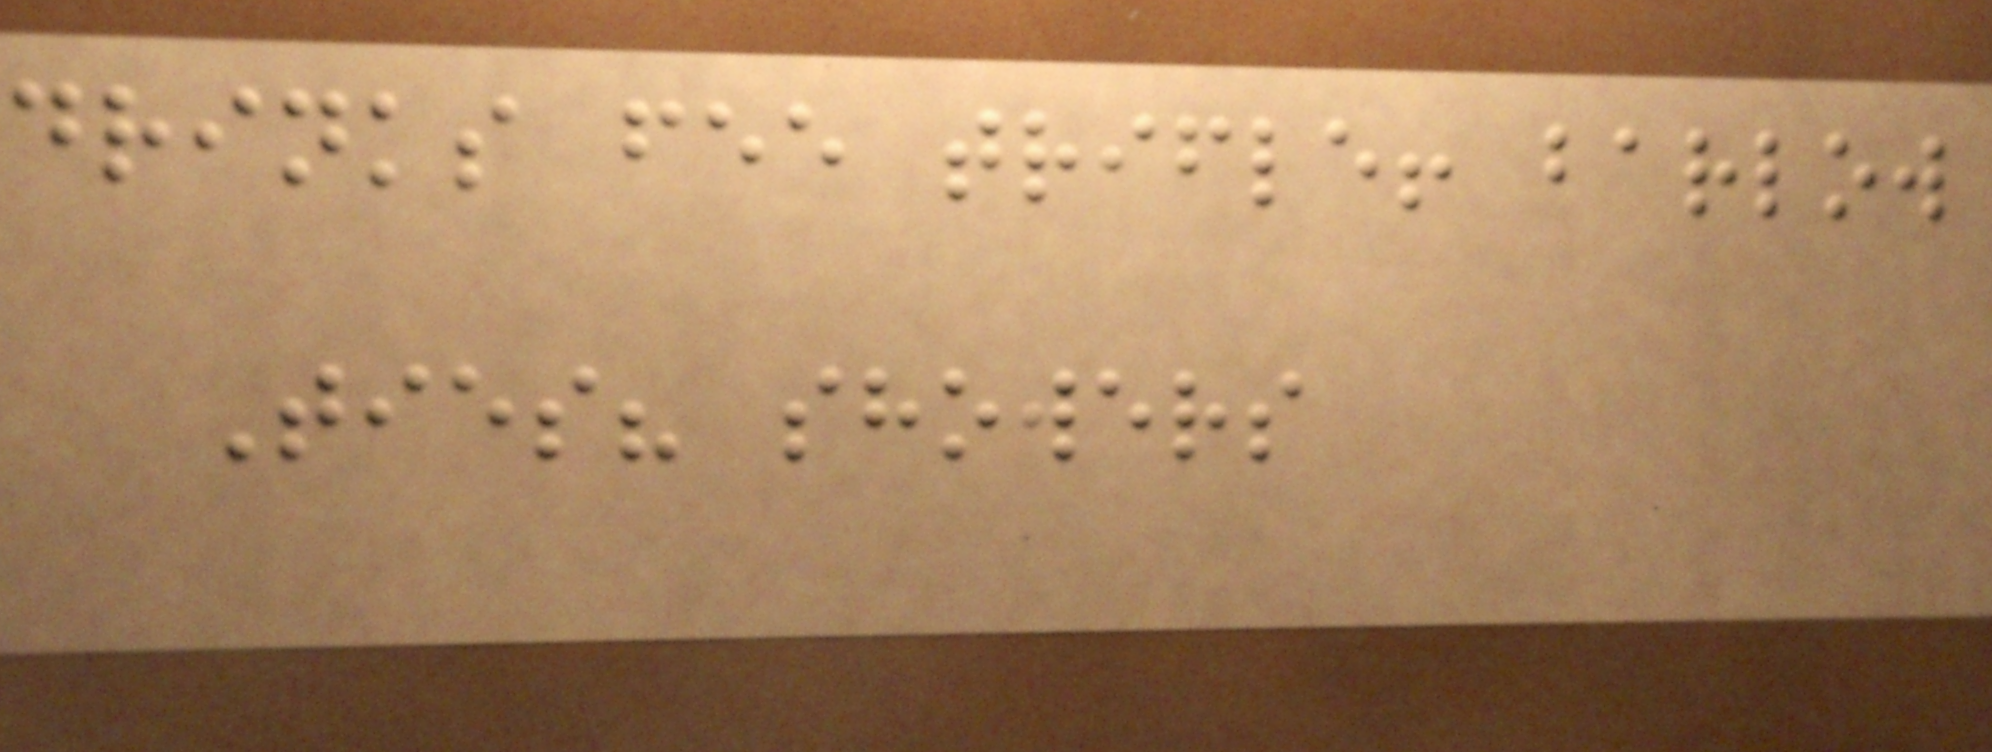drinks fee trifle! barlow
Ties? showers
